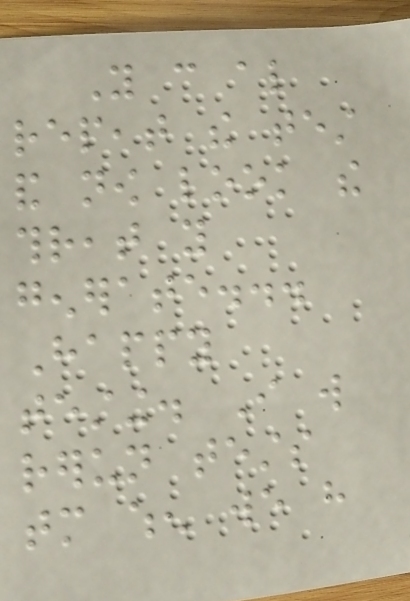You can also
repeat the test
and now look the
threat you
generate...
Happy
testing. I will
rerun tests
tomorrow when we have
